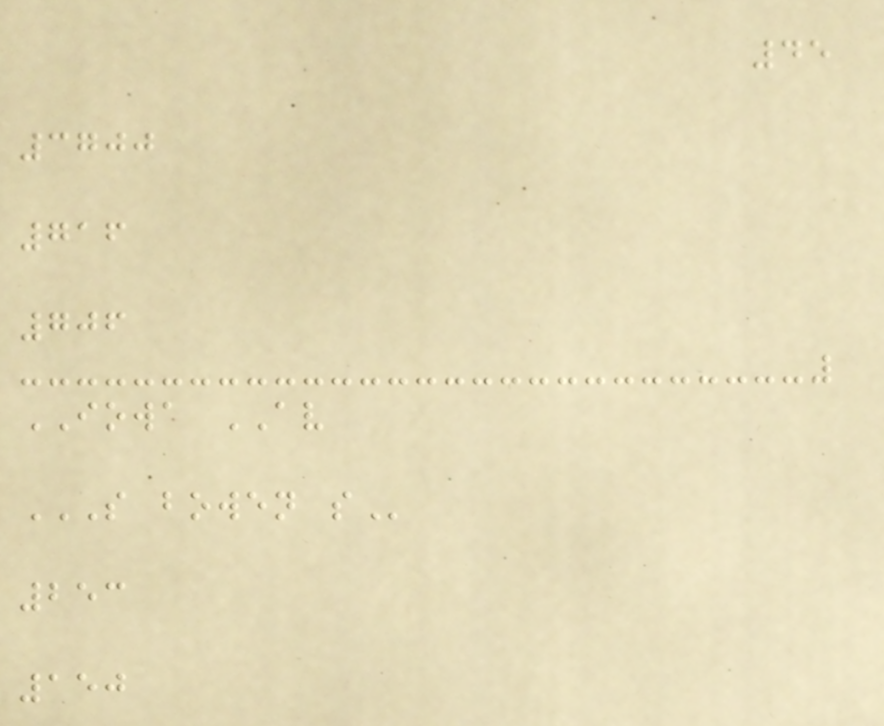45
3700
716
706
IOWA AV
S BOWEN S
253
150
